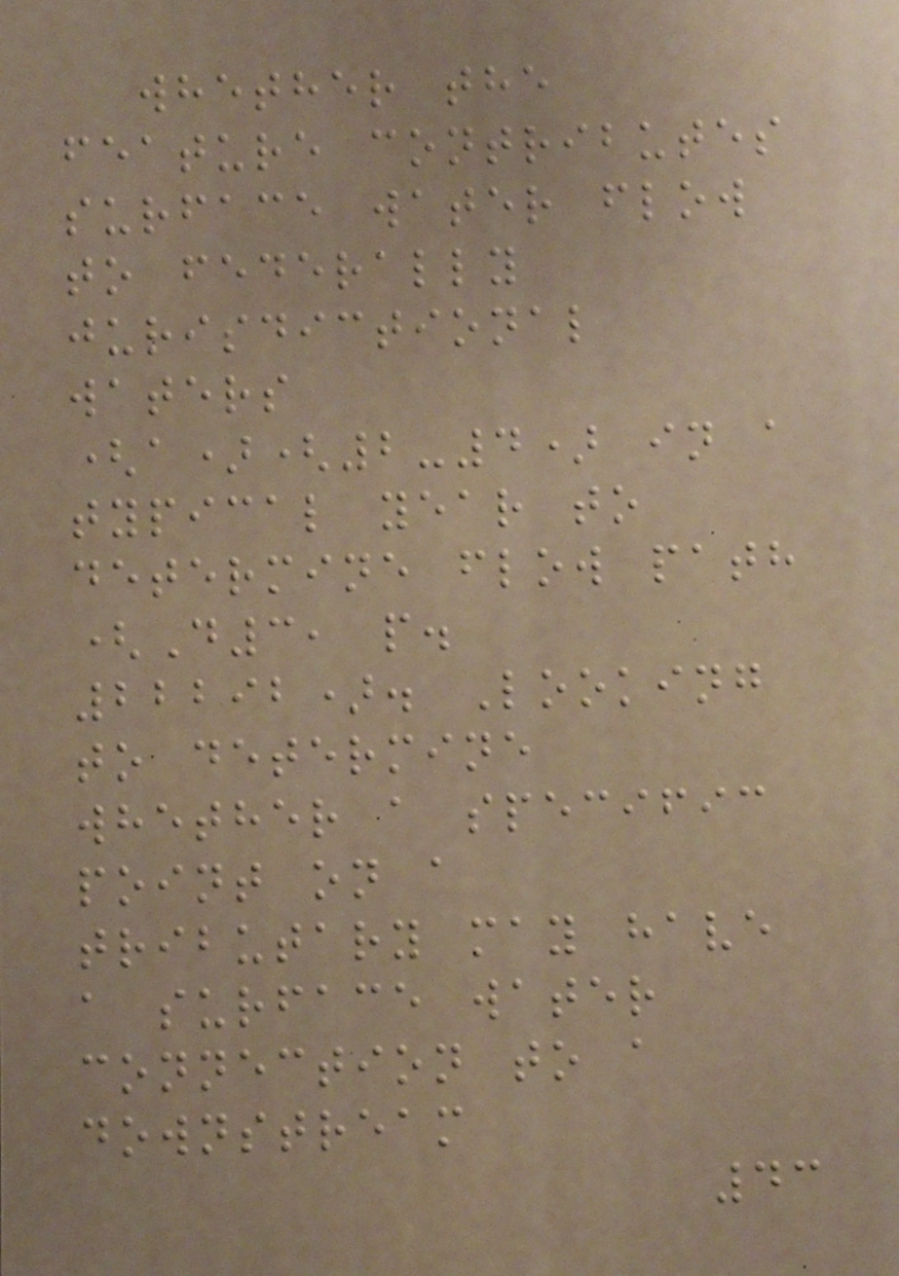whether the
feature contributes
surface water flow
to federally
jurisdictional
waters
(a)(2-4) in a
typical year to
determine flow path
(D3, p.
22292). Looking
to determine
whether a specific
point on a
tributary may have
a surface water
connection to a
downstream
43
